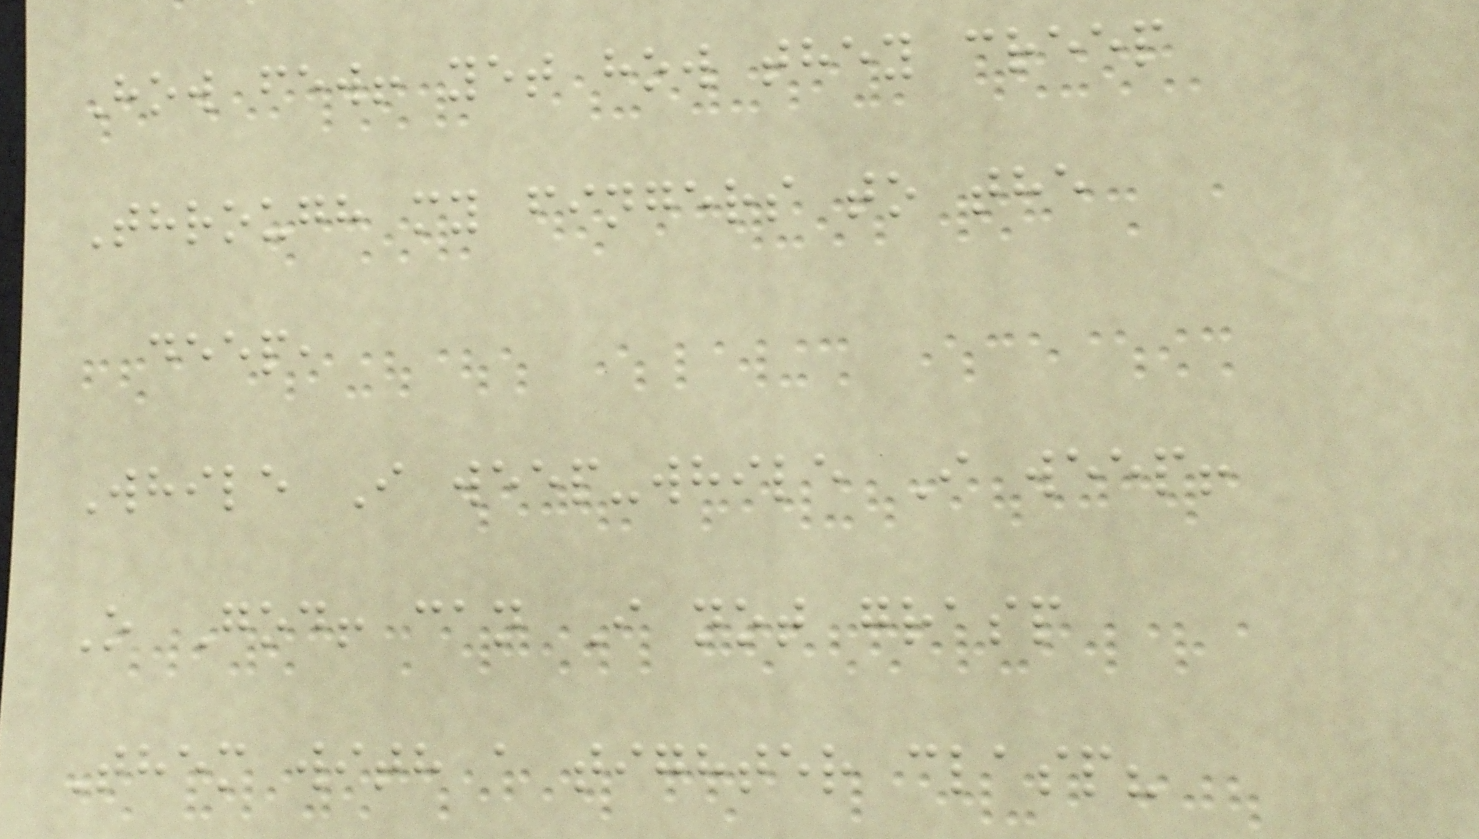How few! yet how they creep
Through my fingers to the
deep,
While I weep-while I weep!
O God! can I not grasp
Them with a tighter clasp?
